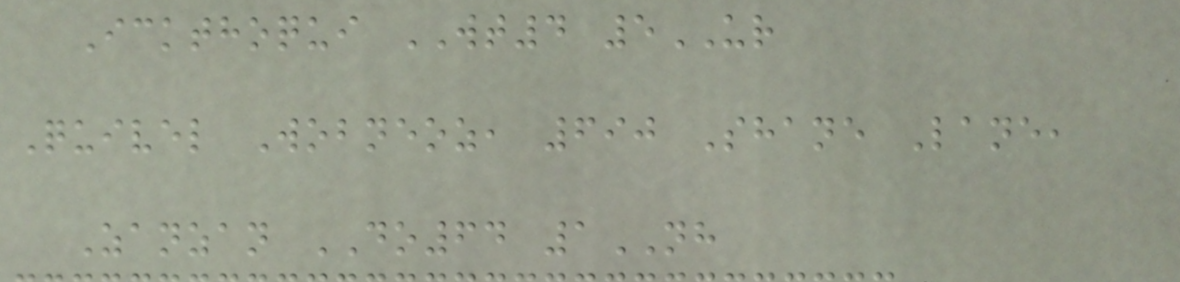Ickthoqui WT4 5UR
Quivel Wobneoz, 690 Shane Lane,
Zanzan DO64 1NH
